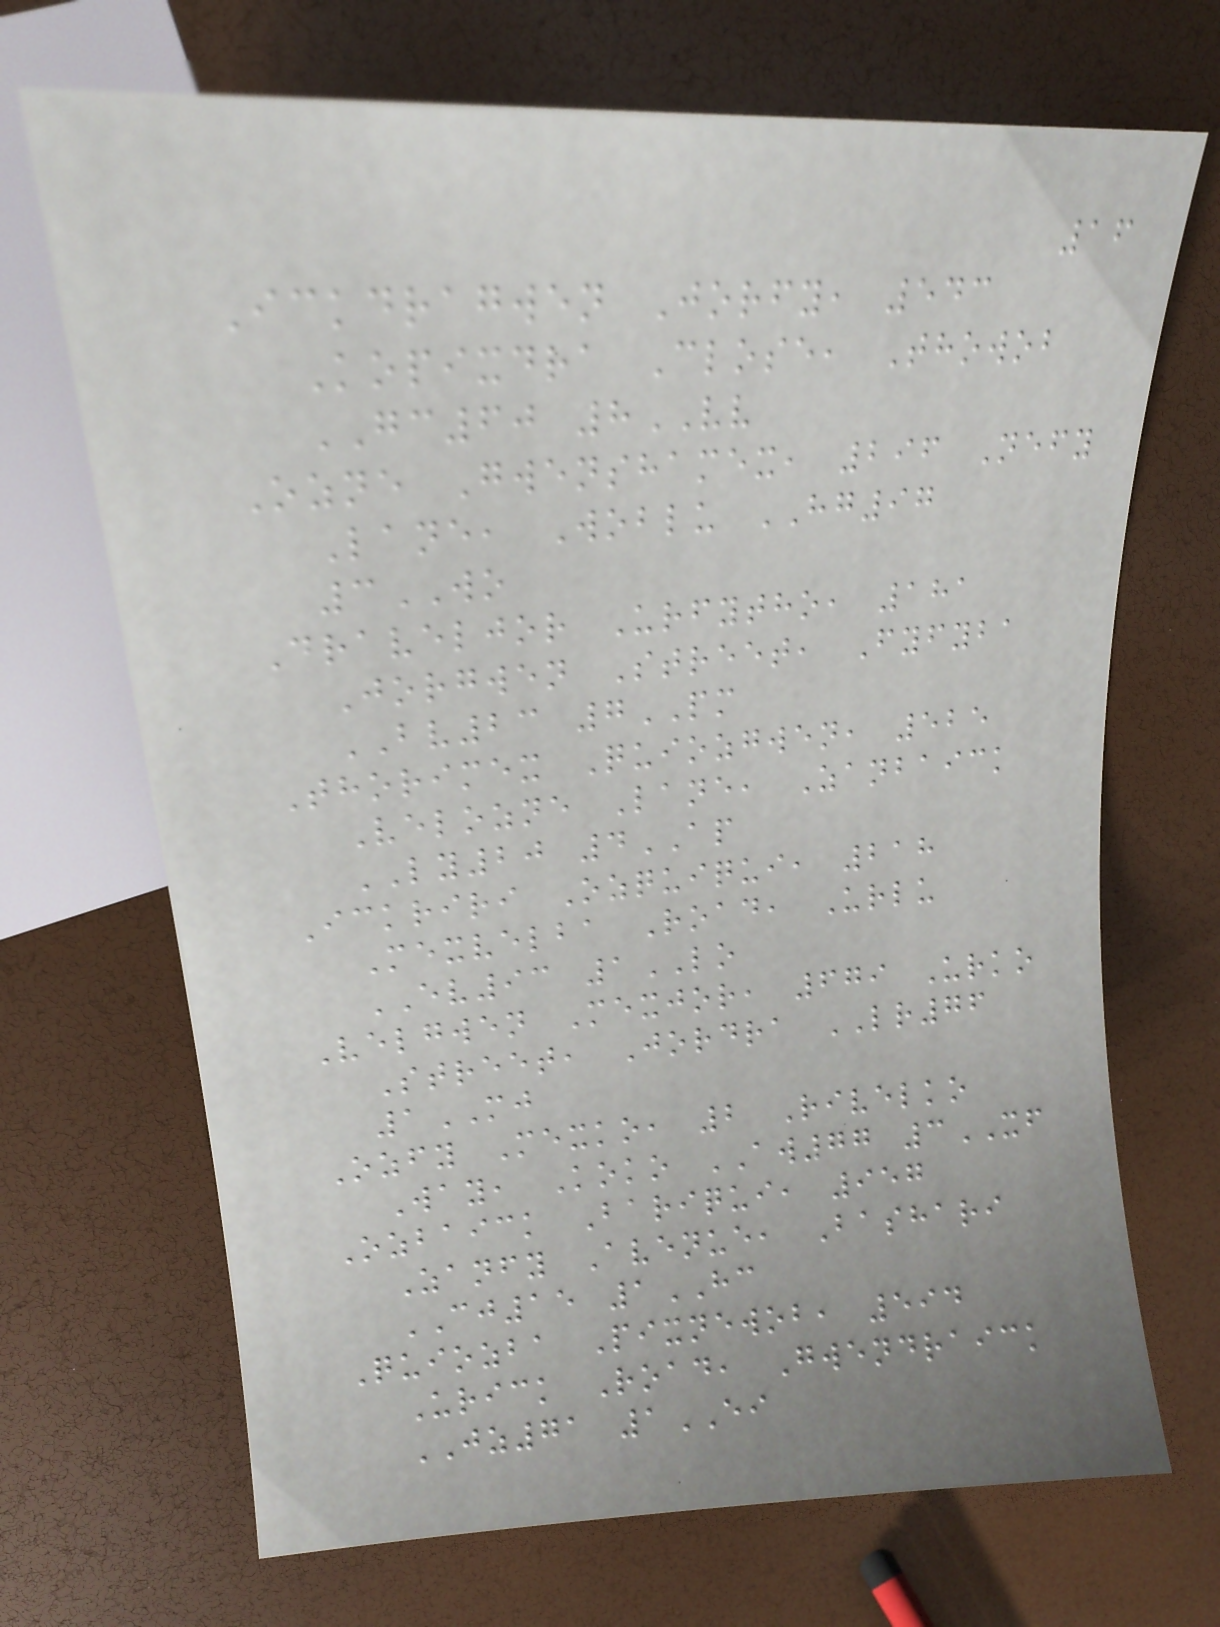16
Ickdragwen Jorfy, 543
Kopixdra Close, Thowob
GC60 8VV
Ozne Gwenshamex, 296 Nefy
Lane, Woblu HG97
3WO
Draveljor Urfytho, 181
Jorgwen Street, Fyfyba
BV23 7PM
Thorimex Quiozgwen, 525
Velozne Lane, Zanbaick
LY20 4AP
Ickriri Ozquiqui, 218
Mexvelba Road, Urlu
EV93 1LO
Velgwen Mexjor, 679 Urko
Street, Jordra LR76
1MJ
Ozfy Mexko, 2 Rivelko
Way, Koko AW77 3XF
Ozbaick Bariqui, 957
Zanfy Avenue, Bashari
CJ15 1HC
Quiozba Pixnewob, 594
Urick Road, Gwendraick
JZ71 1EI
